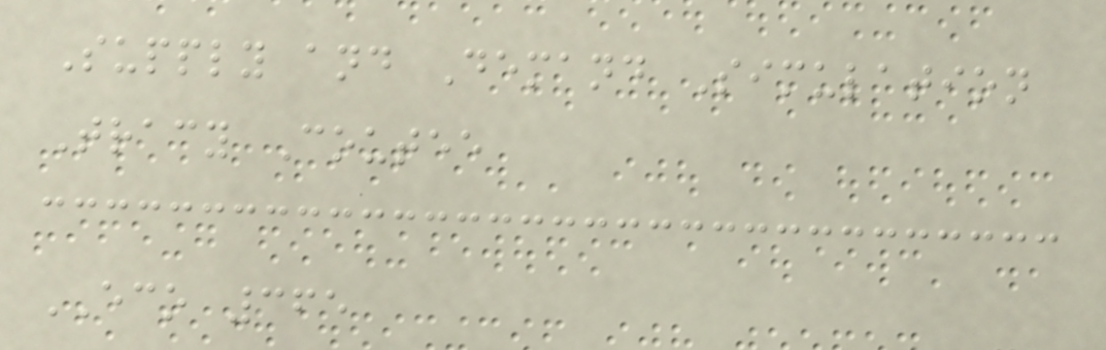Supply and Demand Simulation
Tracy Coutee
ECO 365
